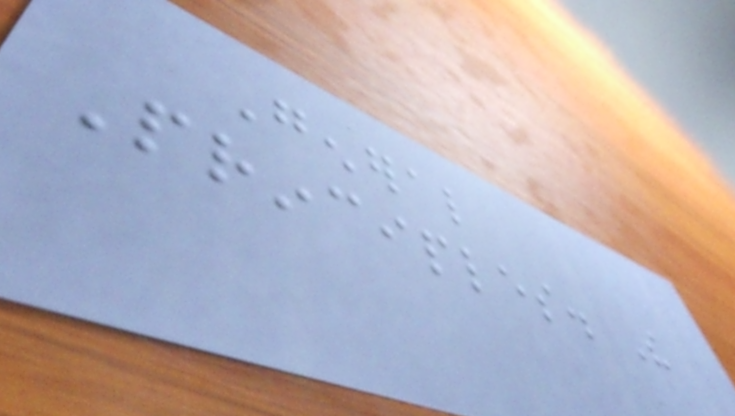General
Principles. The
